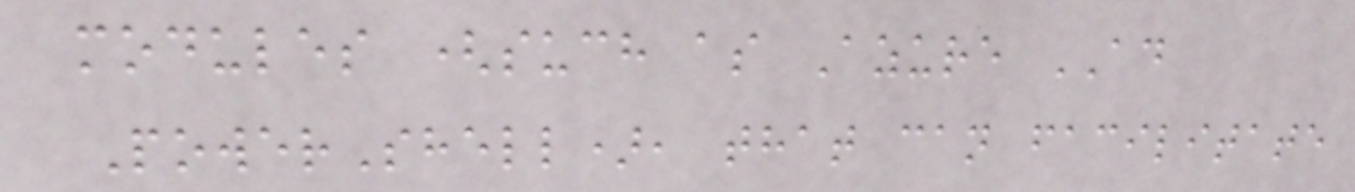modules (such as Azure AD
PowerShell), that can facilitate
